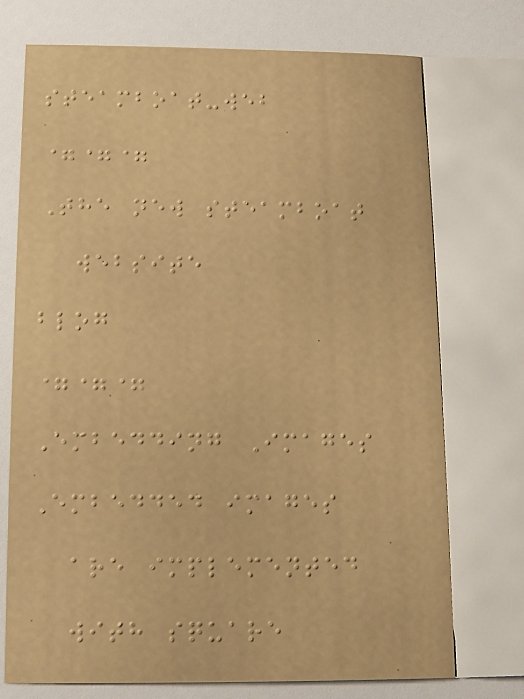steamboat-web
===
The new steamboat
website
blog
===
Embedding Images
Embedded images
are implemented
with square
